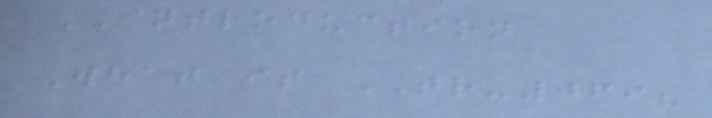INTRODUCTION
What is TR-069?
